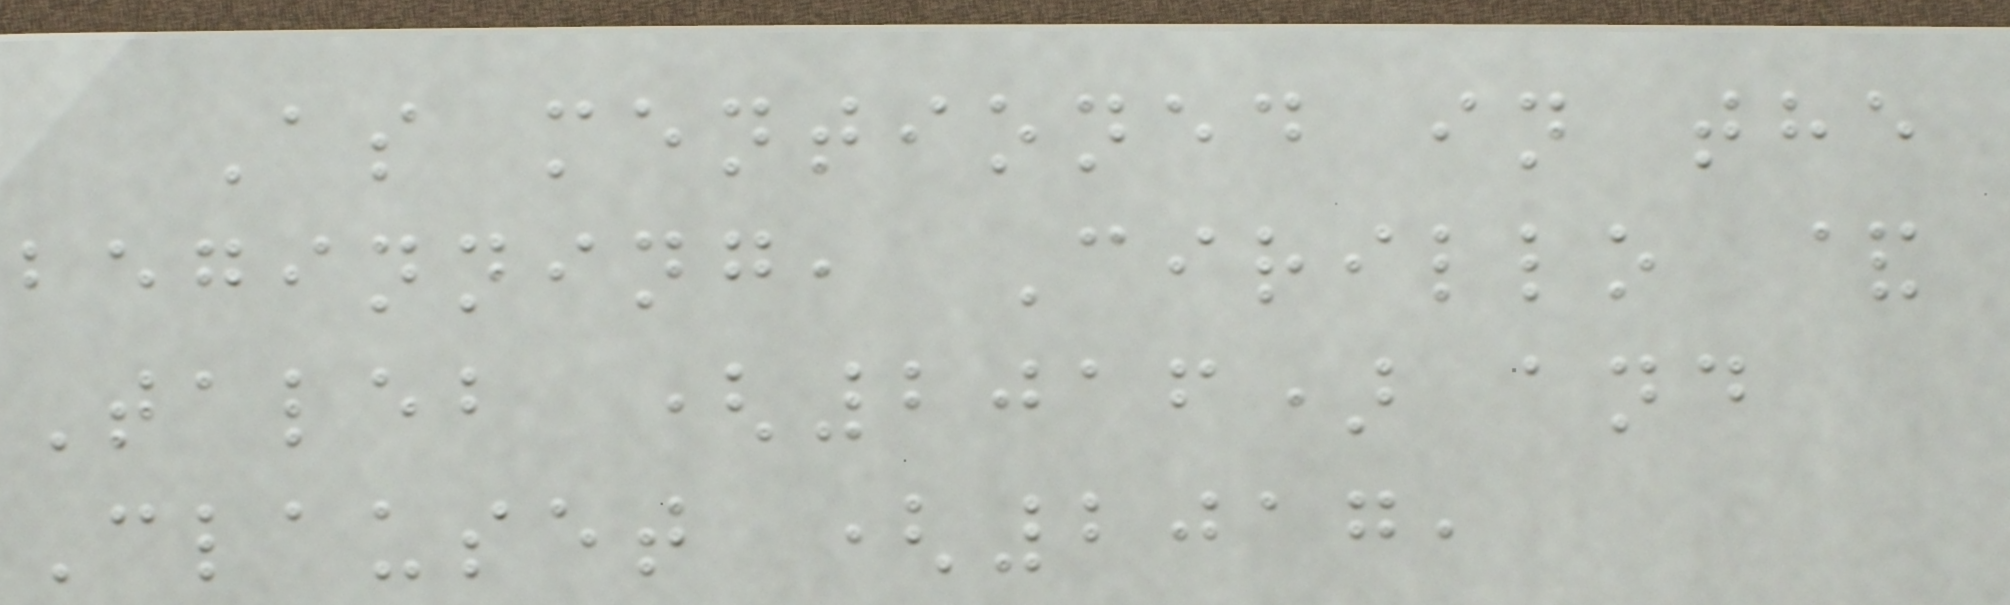As mentioned in the
beginning, Cirillo &
Taleb (2016) and
Clauset (2017,
